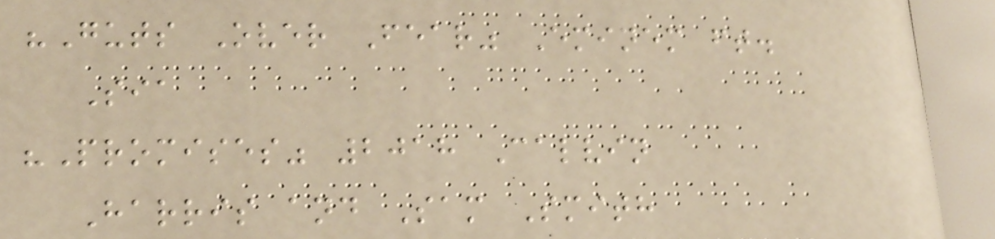"Guts Over Fear" Eminem ft.
Sia
"Promises" 2018 Calvin
Harris and Sam Smith
